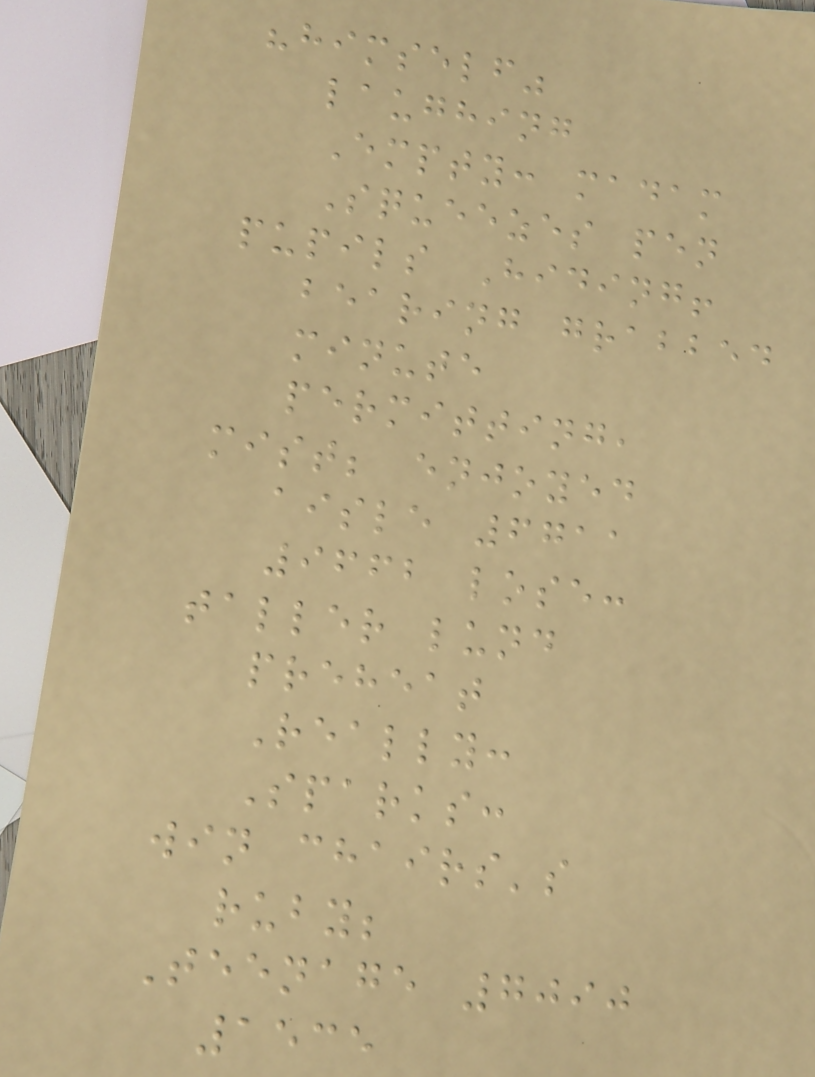"himself"
laughing
Empty: madam
Squeezes pen
pupils Hiding!
bearing grabbed
minute
permitting,
mist; enjoyed
aisle 6711
9662 lose:
taller lund
preheat
Really:
Sparks:
win chairs's
ruby;
Teenage 7090
1535
